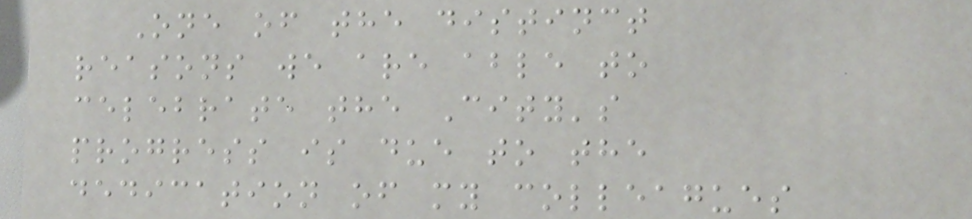One of the distinct
reasons we are able to
celebrate the City's
progress is due to the
dedication of my colleagues
